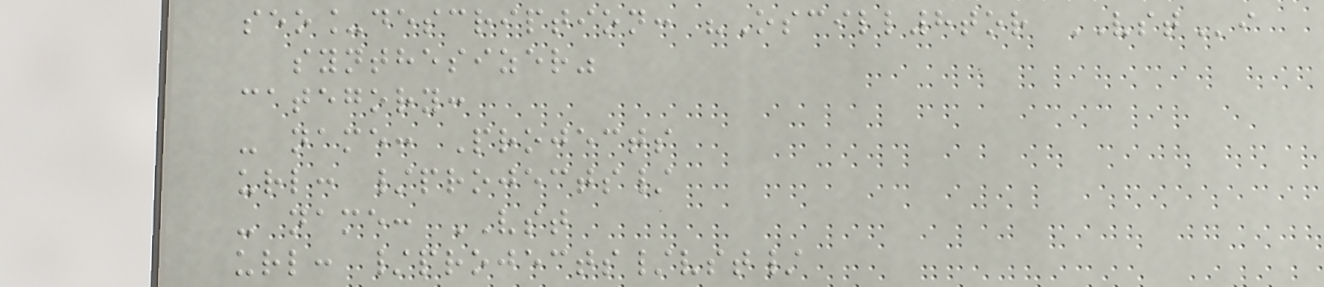seo_description: "Oscill8tor VSTi
synthesizer"
category:
- name: Projects
url: /projects/
- name: VST
url: /projects/vst/
